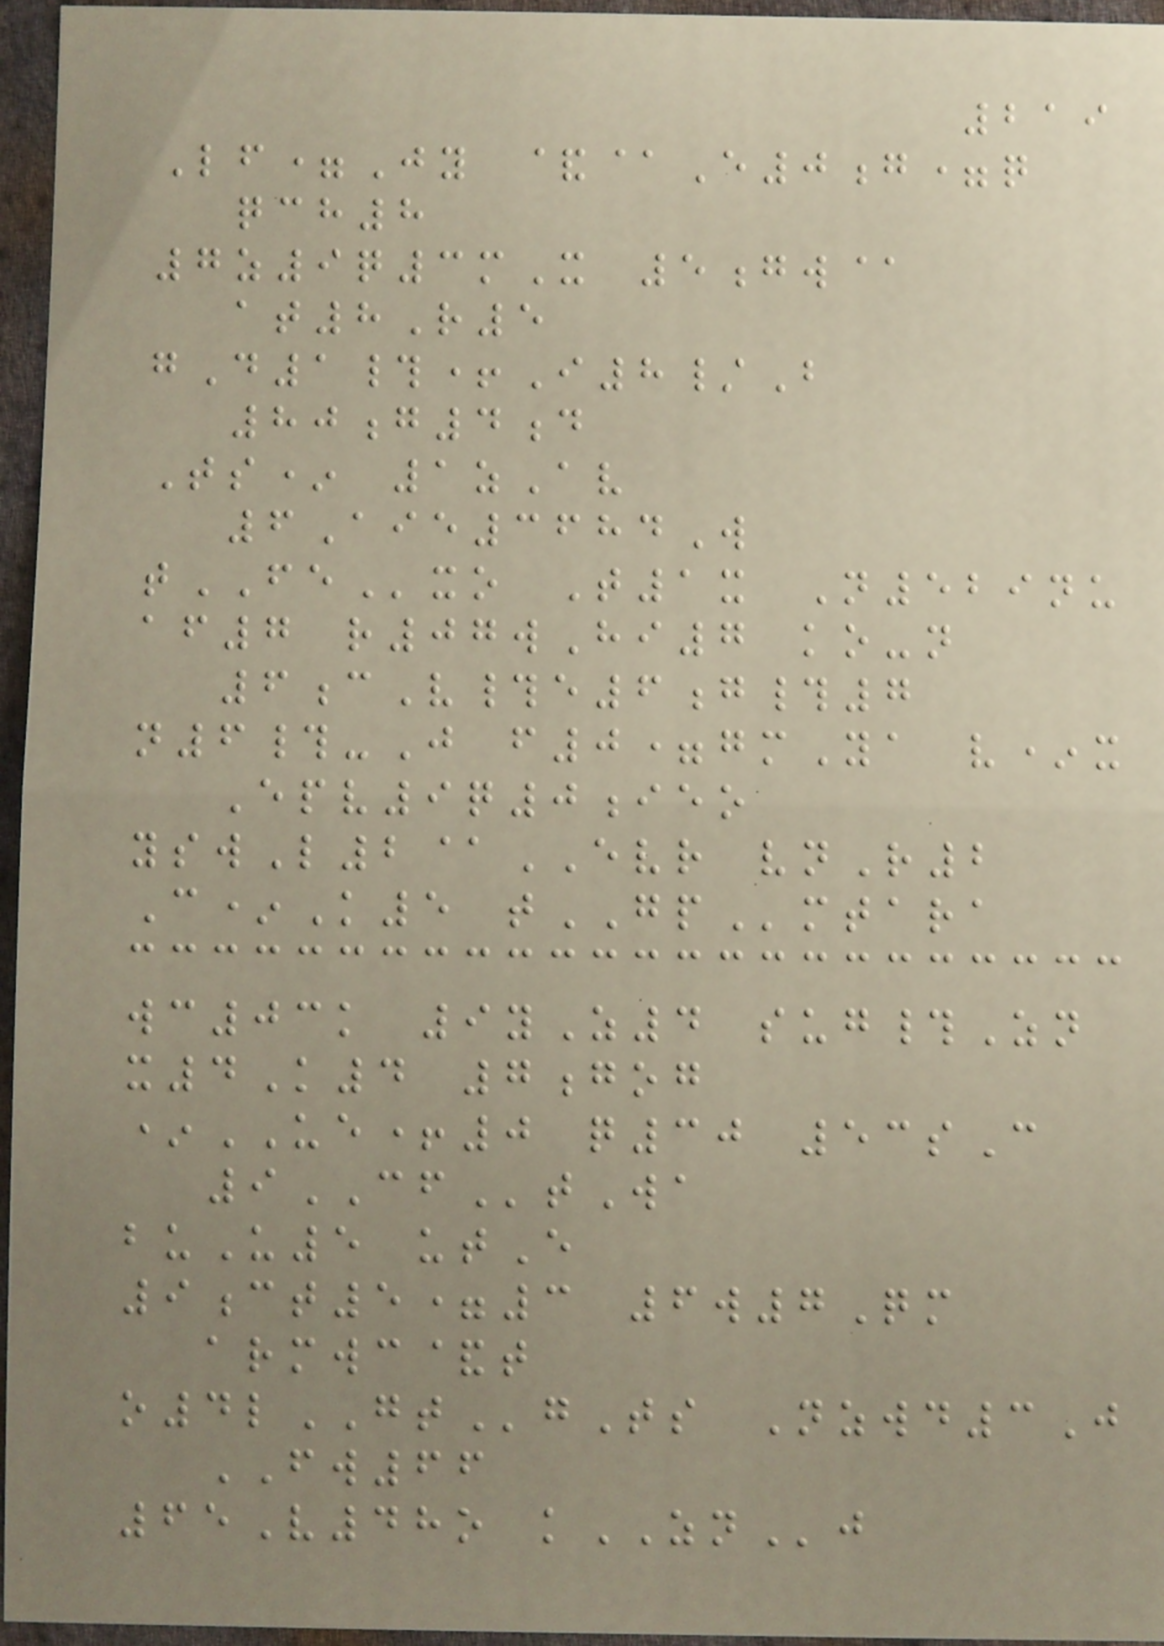219
Lf=Jy &@E0g=q
qch8
7z9q3mX 5gw@
at8R5
gD1#+I8/B
80g4d
Ts* 1zAv
6Aie3684W
tFExo T1x N529nu
af7 r07wHi7 ko-n
6cV#e6g#7
n6#-J f0=gmYa v*x
Epv9q0ieo
yswL2@EVR vnR2
C*K5 tGPmtara
wc03k 9yZ4 sug#Zn
x4K4 7gog
*UE+0 q30 53sC
9CFtWa
buU5 utE
9ct5=3 6w7Qm
armwc&t
o4lGTgTs Nzwd3J
FW66
65V48o kZNj
